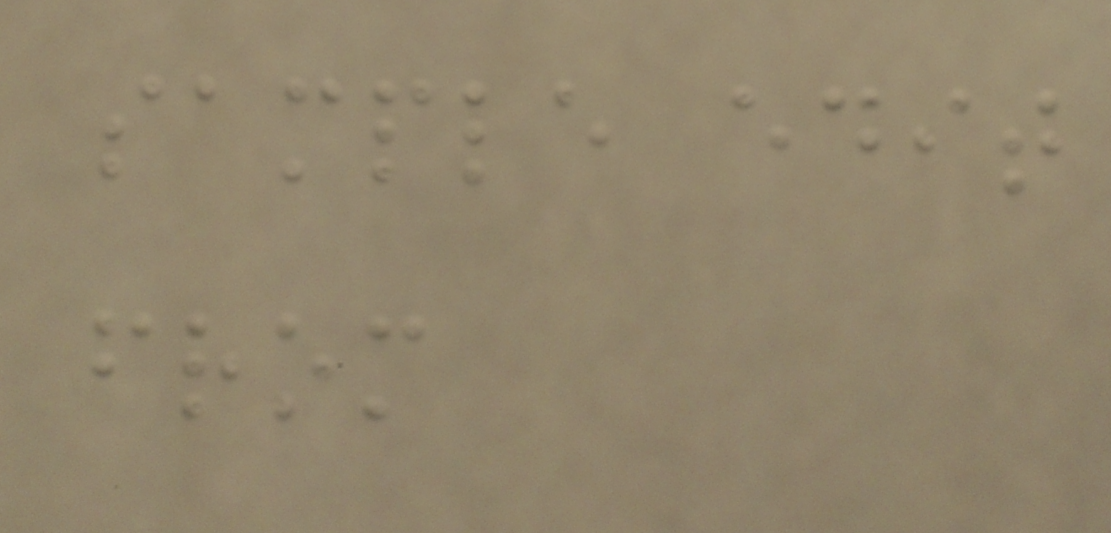sample edit
from
